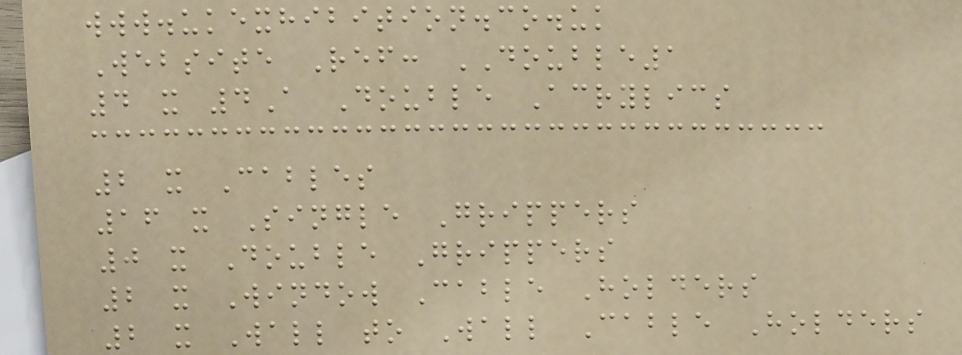www.ukexhibition.co.uk
Website Ref: DOUBLE1
4 x 4A Double Acrylics
2 x Cables
16 x Single Grippers
0 x Double Grippers
2 x Window Cable Holders
2 x Wall to Wall Cable Holders
